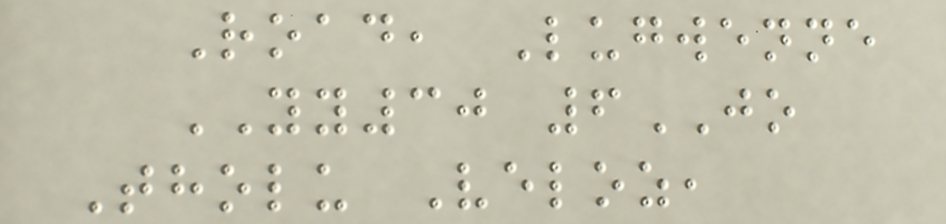Road, Lugwenne
YY30 6JO
Tholu Veloz,
